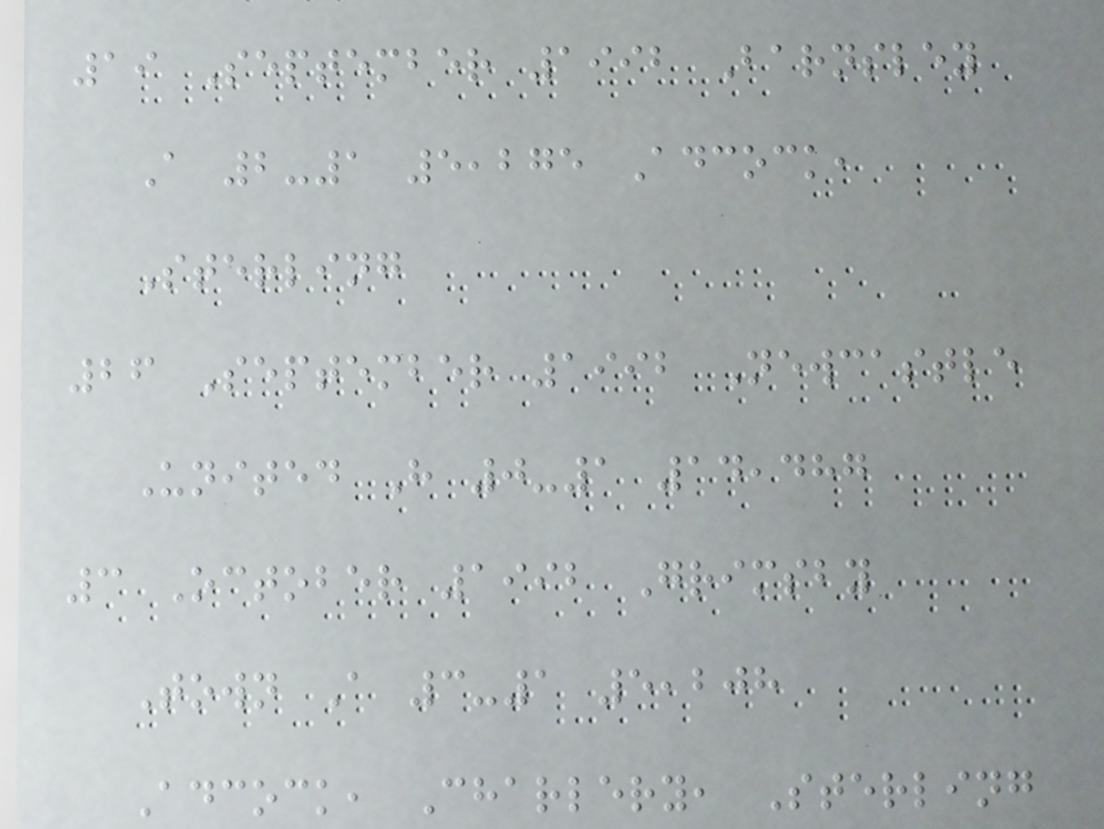19 September 1992 Barnsley
A 2-1 5,275 Adcock,
Sterling
26 September 1992 Newcastle
United H 0-1 14,487
3 October 1992 Grimsby
Town A 3-1 5,208
Adcock, Charlery, Sterling
